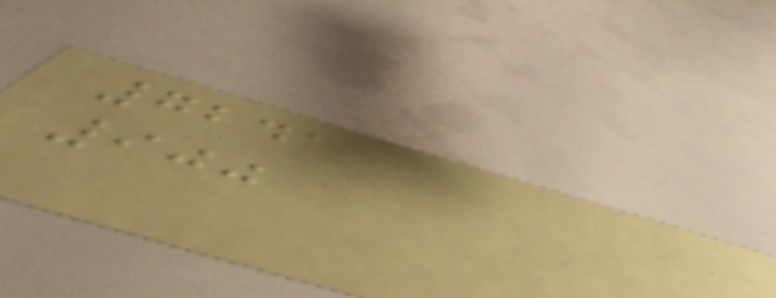7241
900
